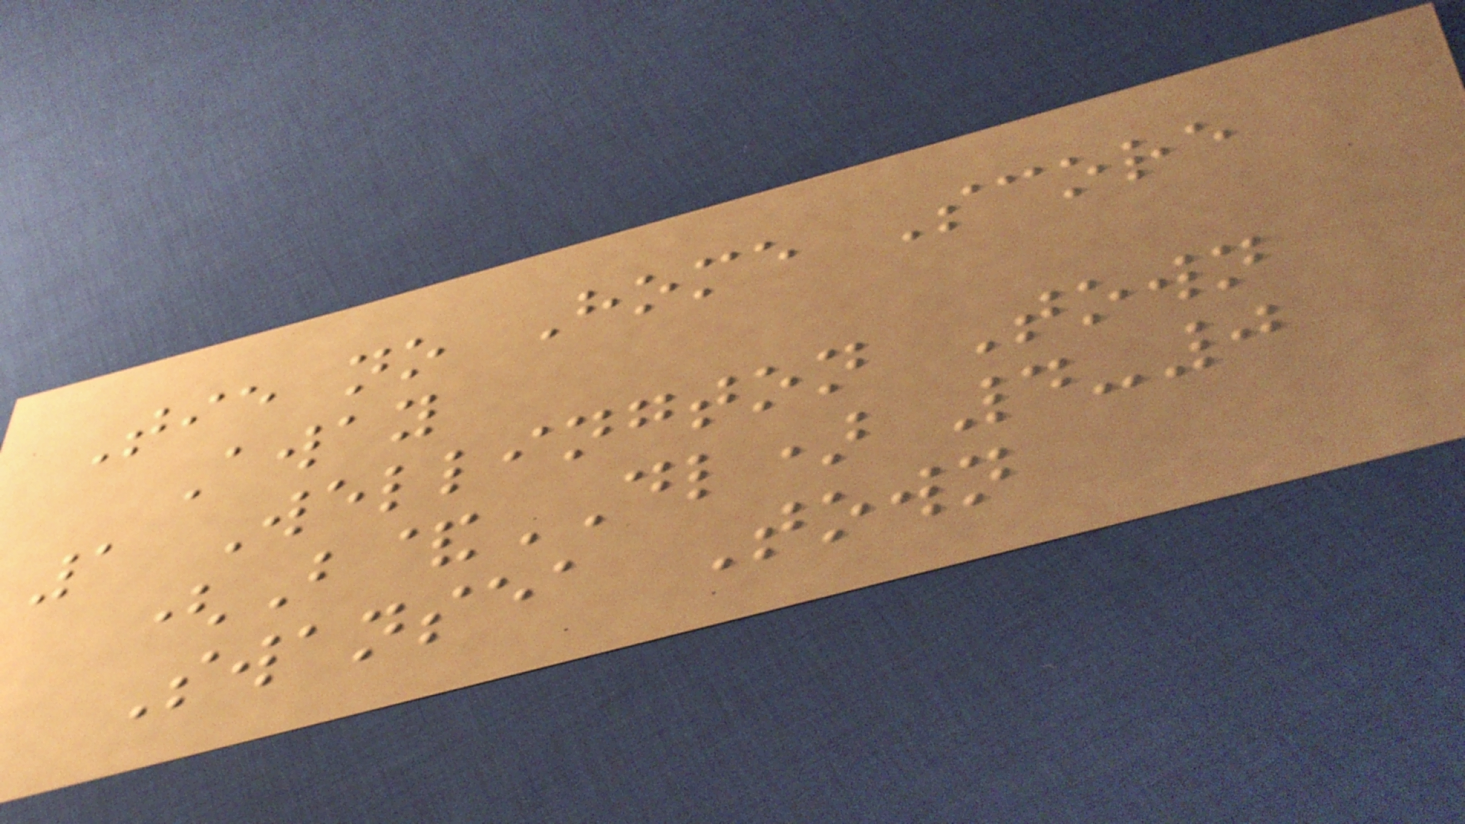Tie no Home Score
Away
1 Wellington Town
(B&DL) 4-0
Swansea Town
